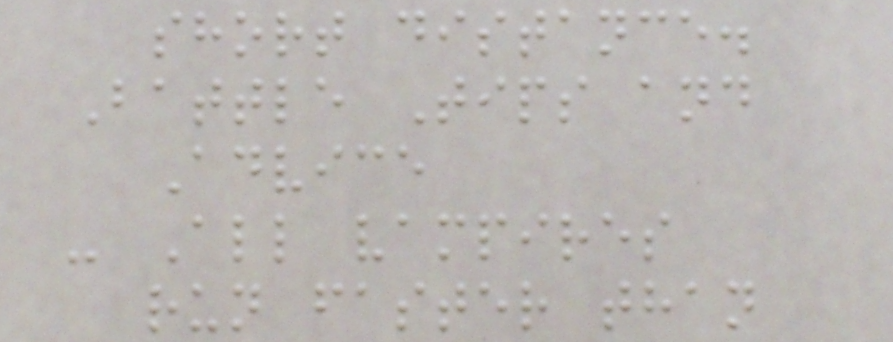short distance.
Battle Tips and
Advice
- All vampires
run faster than
